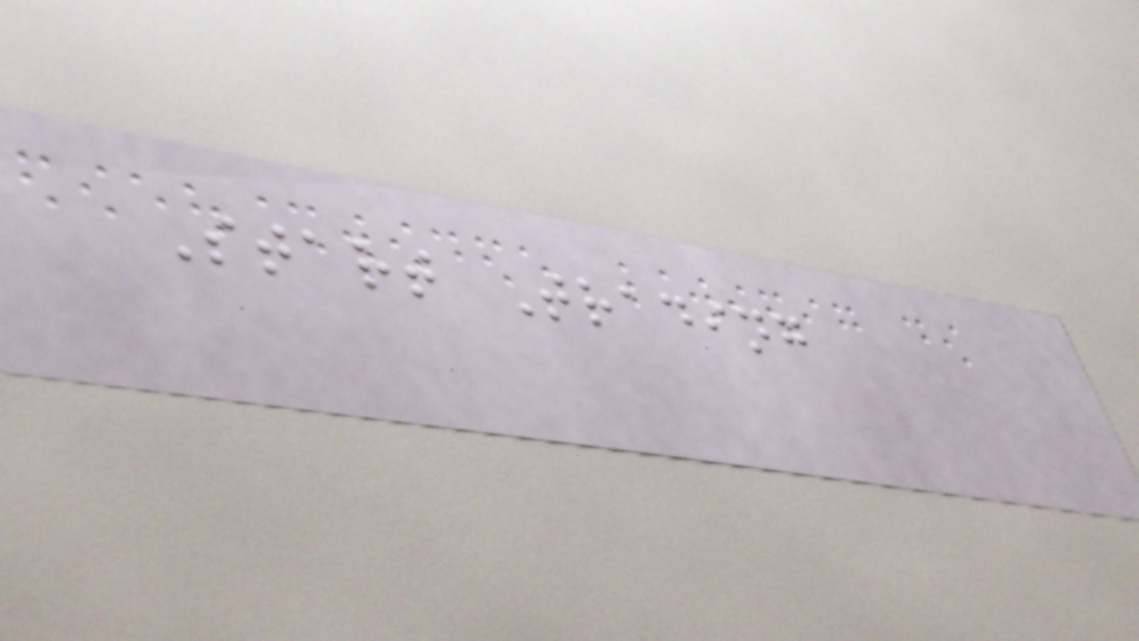Start Trading
